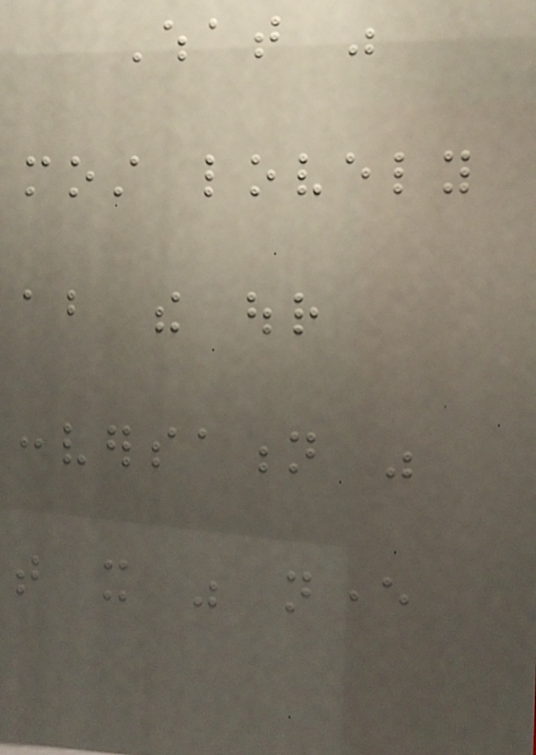What was
most lovely
about the our
conversation was
that it was never
